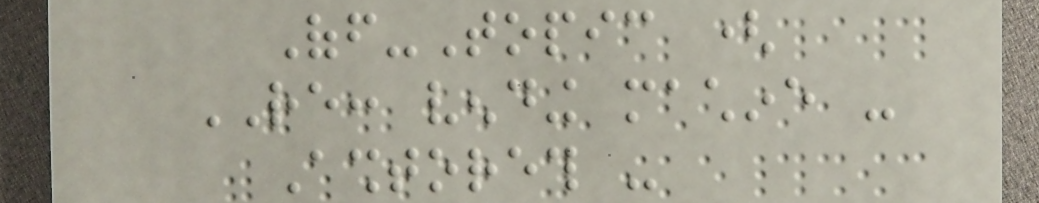Off-Topic (
RE: vending machine -
Ashtoreth -
